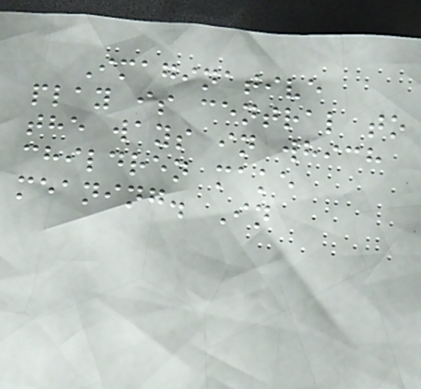Imaginative
play is central to
the ways in which
children make
meaning. In
